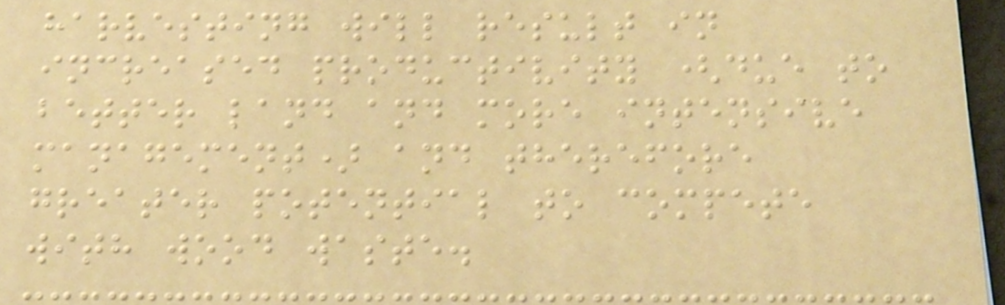harvesting will result in
increased productivity (due to
better land and more intensive
management) and therefore
greater potential to compete
with wood waste.
